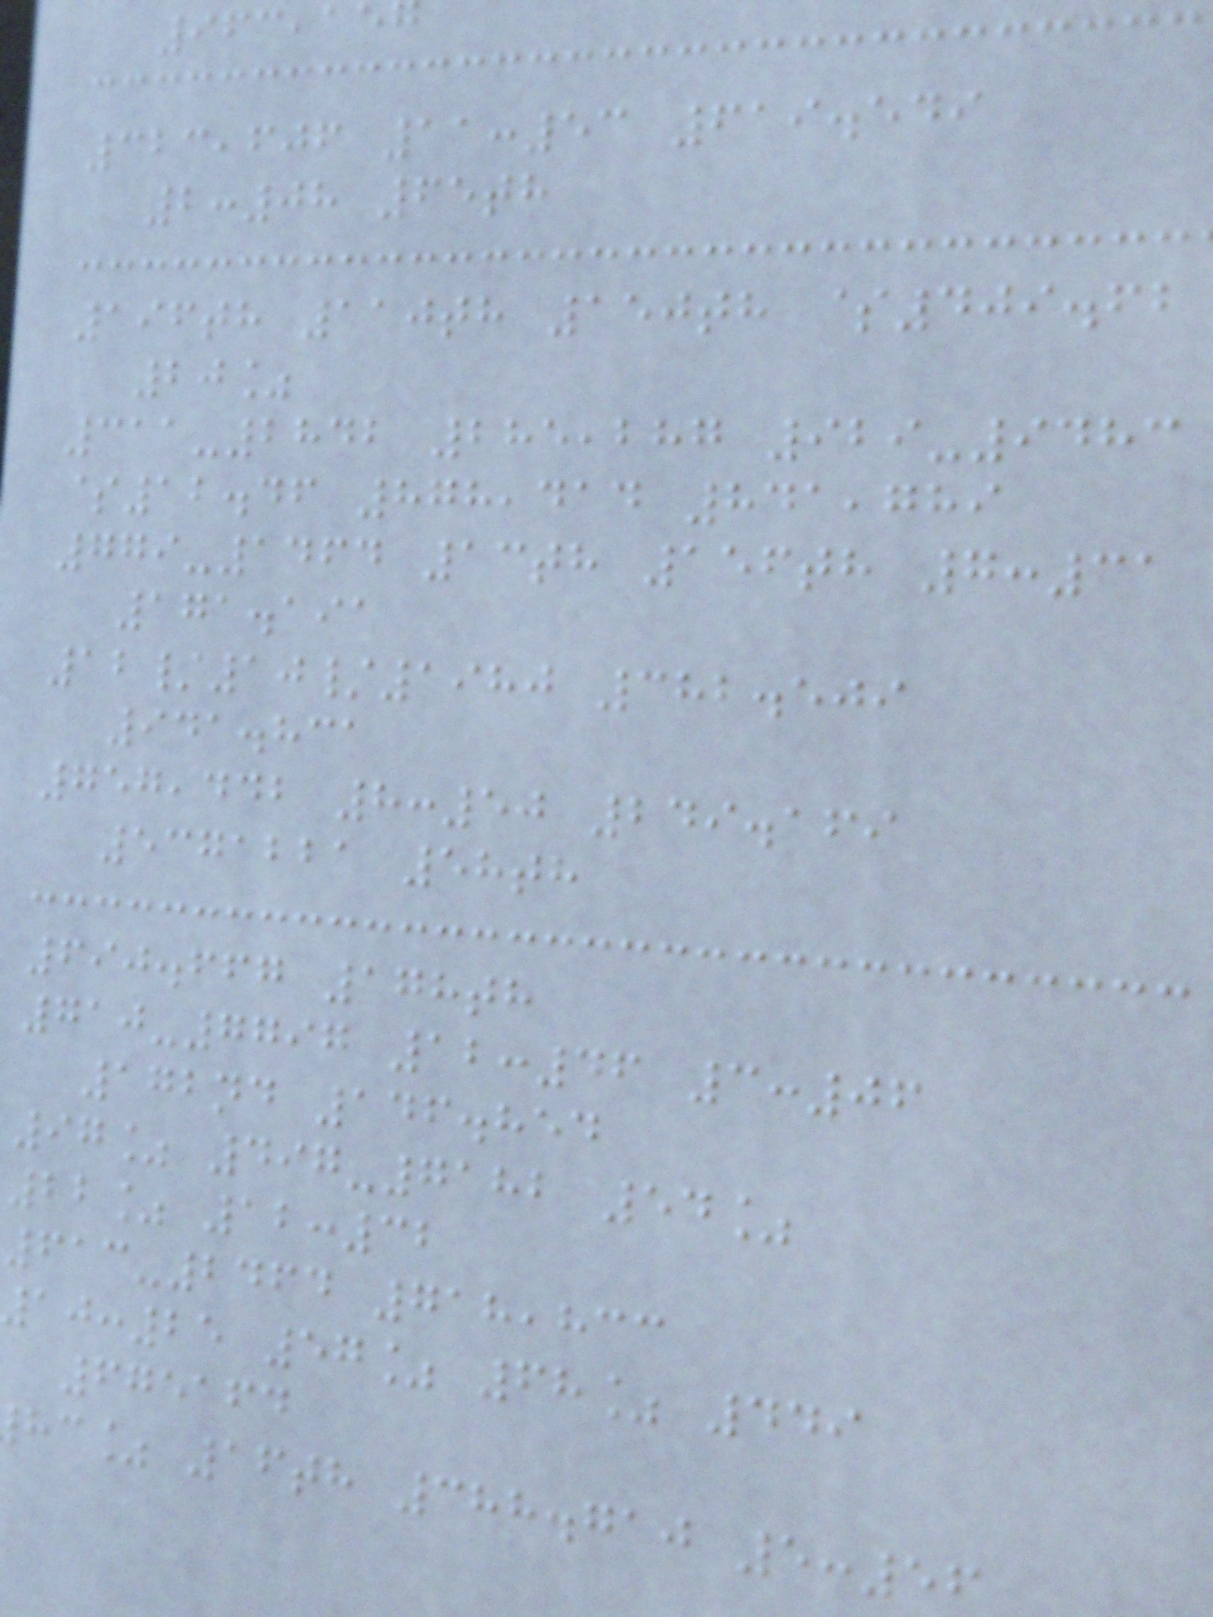963,15
323,606 11:53 619.549
2:08 65th
196th 110th 150th $409.62
20%
311-2842 285,287 929-9483
$12.46 878,414 841,789
779-1464 13th 156th 7:31
171.191
12/10/1980 382.509
941.831
757,442 8:50 249.169
5371221 58th
690.667 178th
710-7797 12:46 3:06
172nd 146.854
97% 497-7182 54%
22% 12:32
613-2464 718,833
:25 57% 68% 449
675164
hc% 16th 388.710 5:56
